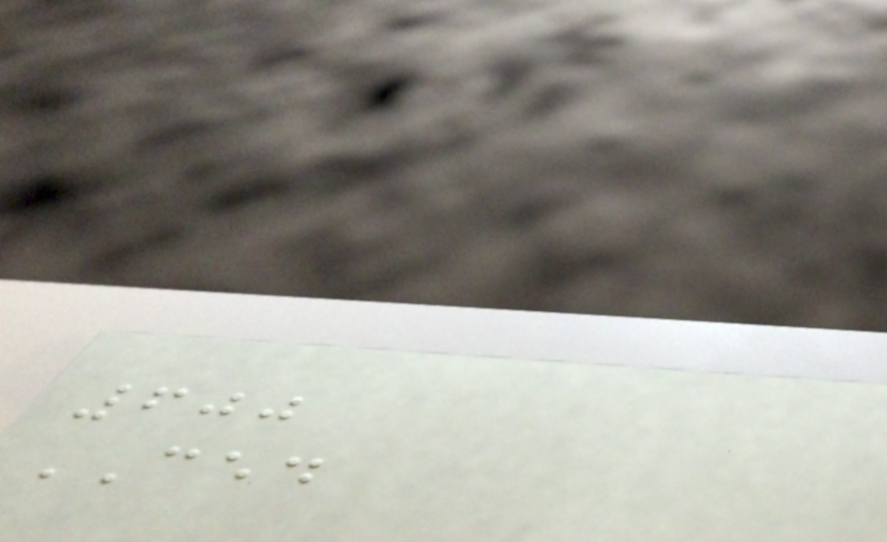600
CED
